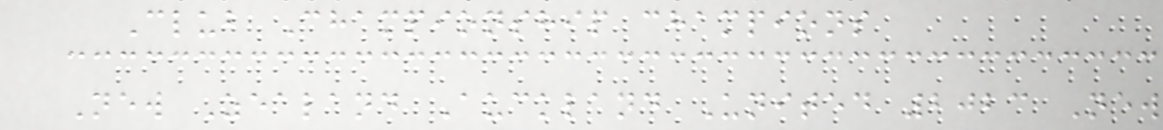Club Championship champions
New Zealand Auckland United 2023 New
